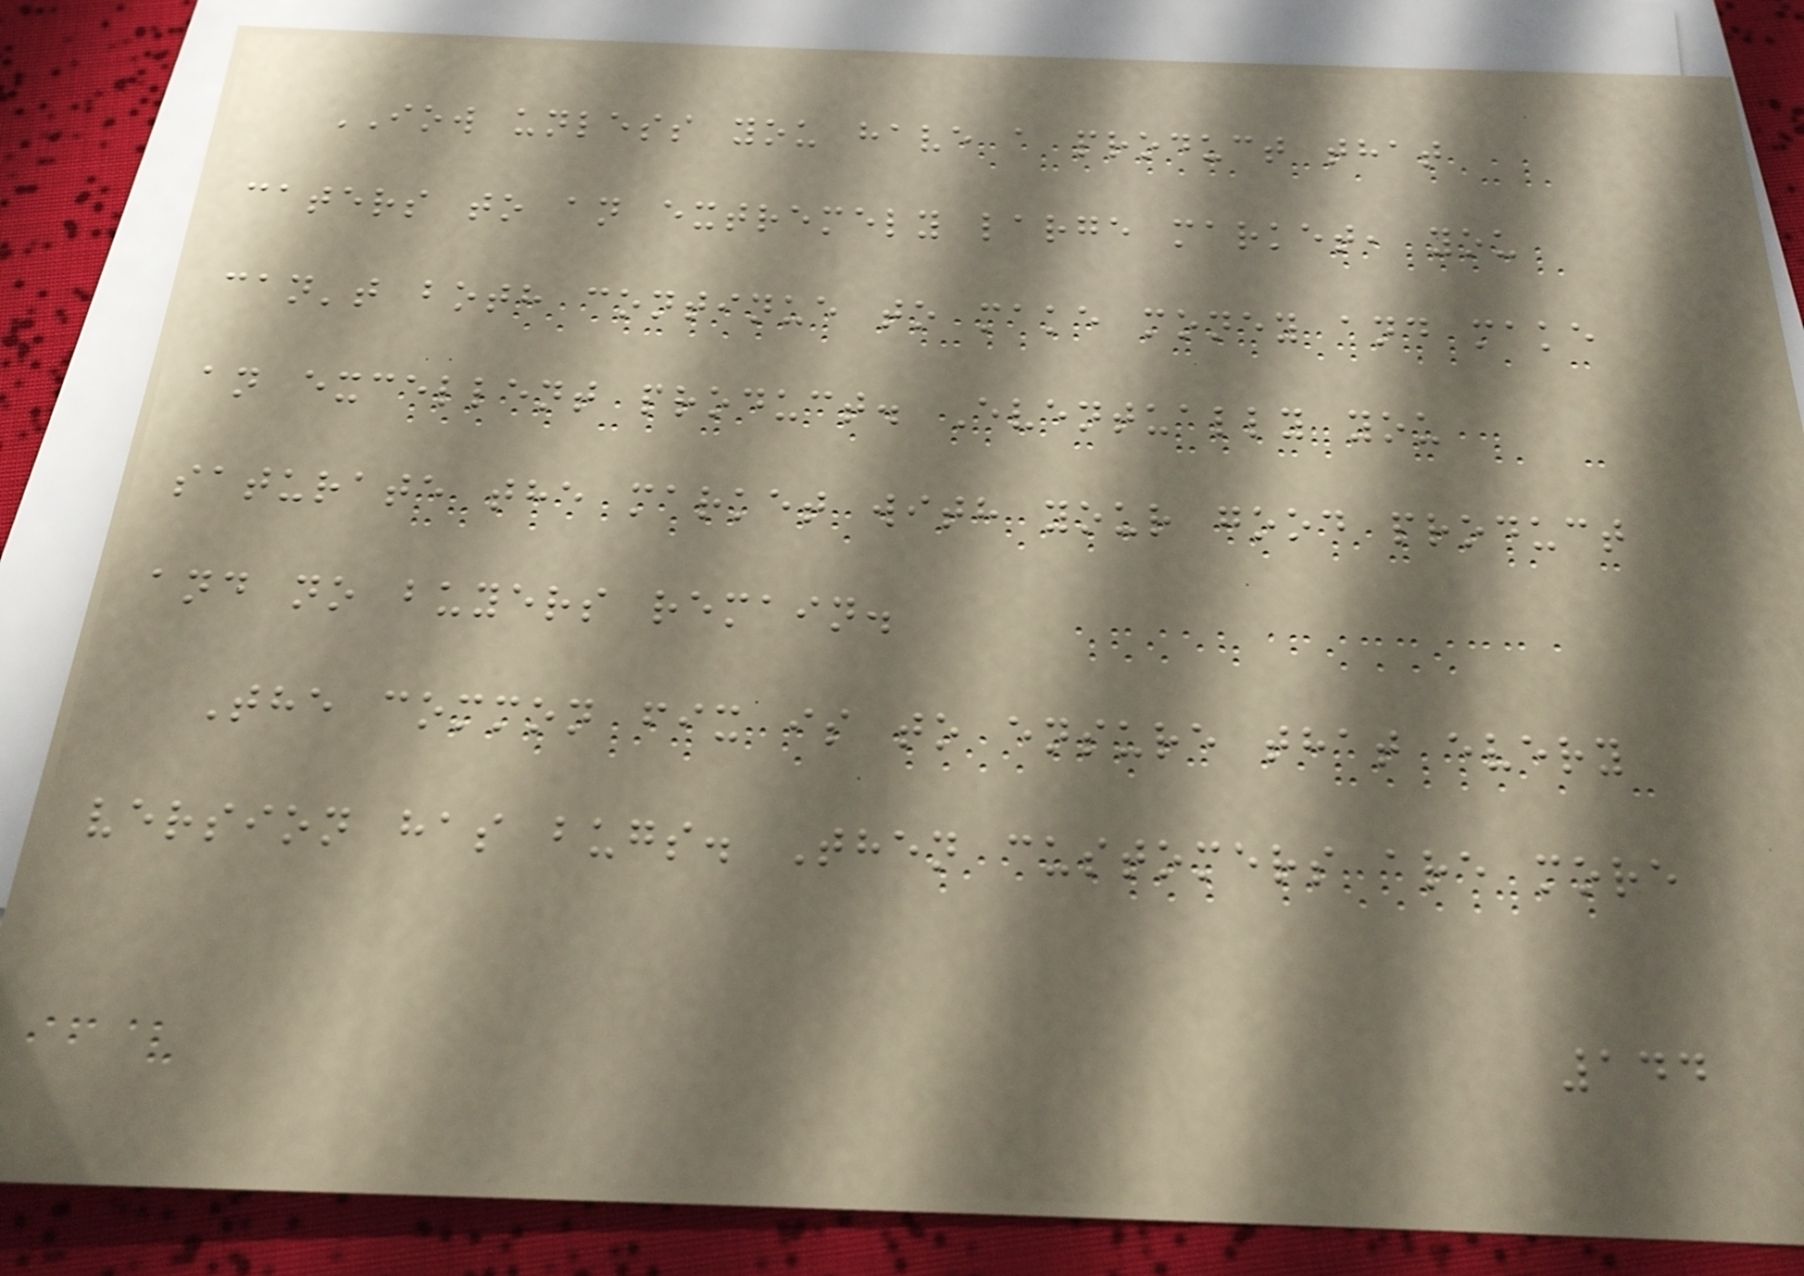IOW unless you have a product that
caters to an extremely large market, you
can't both continue to make money and make
an excellent product. Eventually you
saturate the market with your good product
and no buyers remain.
The common fix is to ensure that every
version has bugs. Then customers are more
144
